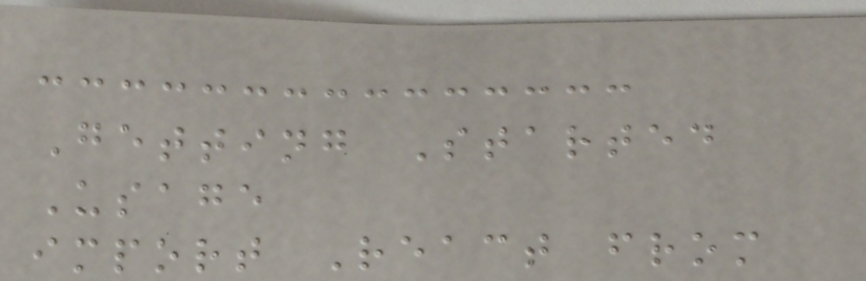Getting Started
Usage
import React from
